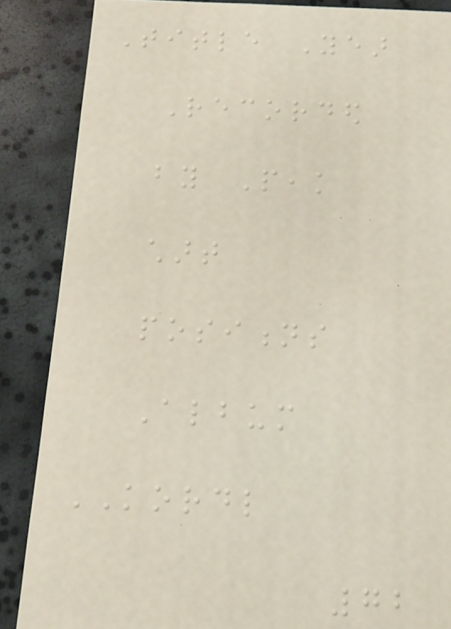Title Year
Recorded
by Peak
chart
positions
Album
KORDL
72
